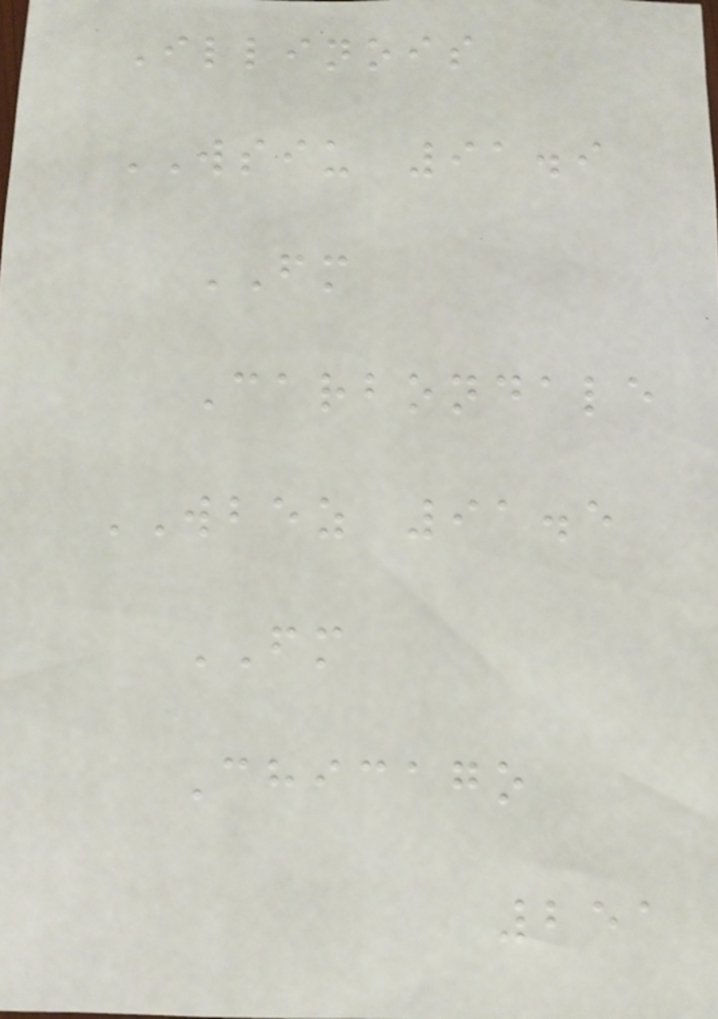Illinois
WSIU 91.9
FM
Carbondale
WBEZ 91.5
FM
Chicago
251
